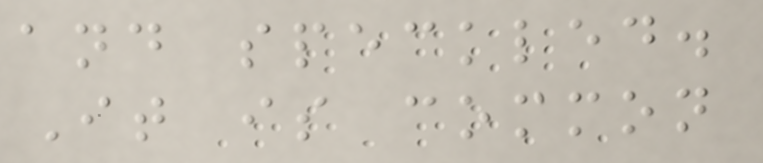and speckled.
It is common
